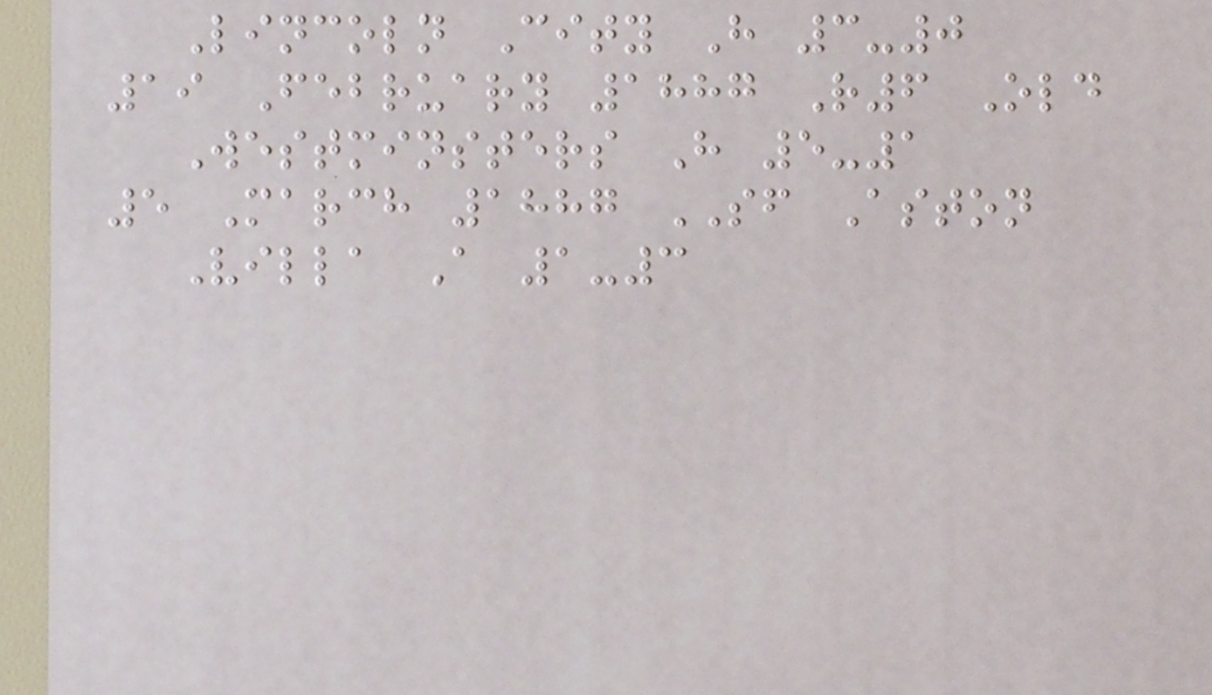Lincoln City H 3-0
19 February 1887 R6 Old
Westminsters H 5-1
5 March 1887 SF Aston
Villa A 1-3
